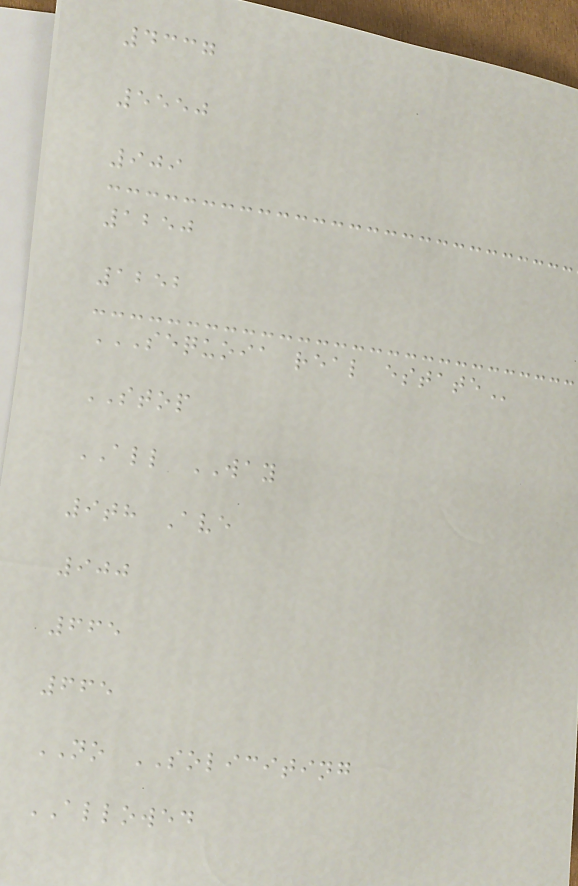4337
5550
909
1250
1252
SEQUOIA REAL ESTATE
STOP
ALL WAY
9th Ave
900
665
665
NO SOLICITING
ALLOWED
